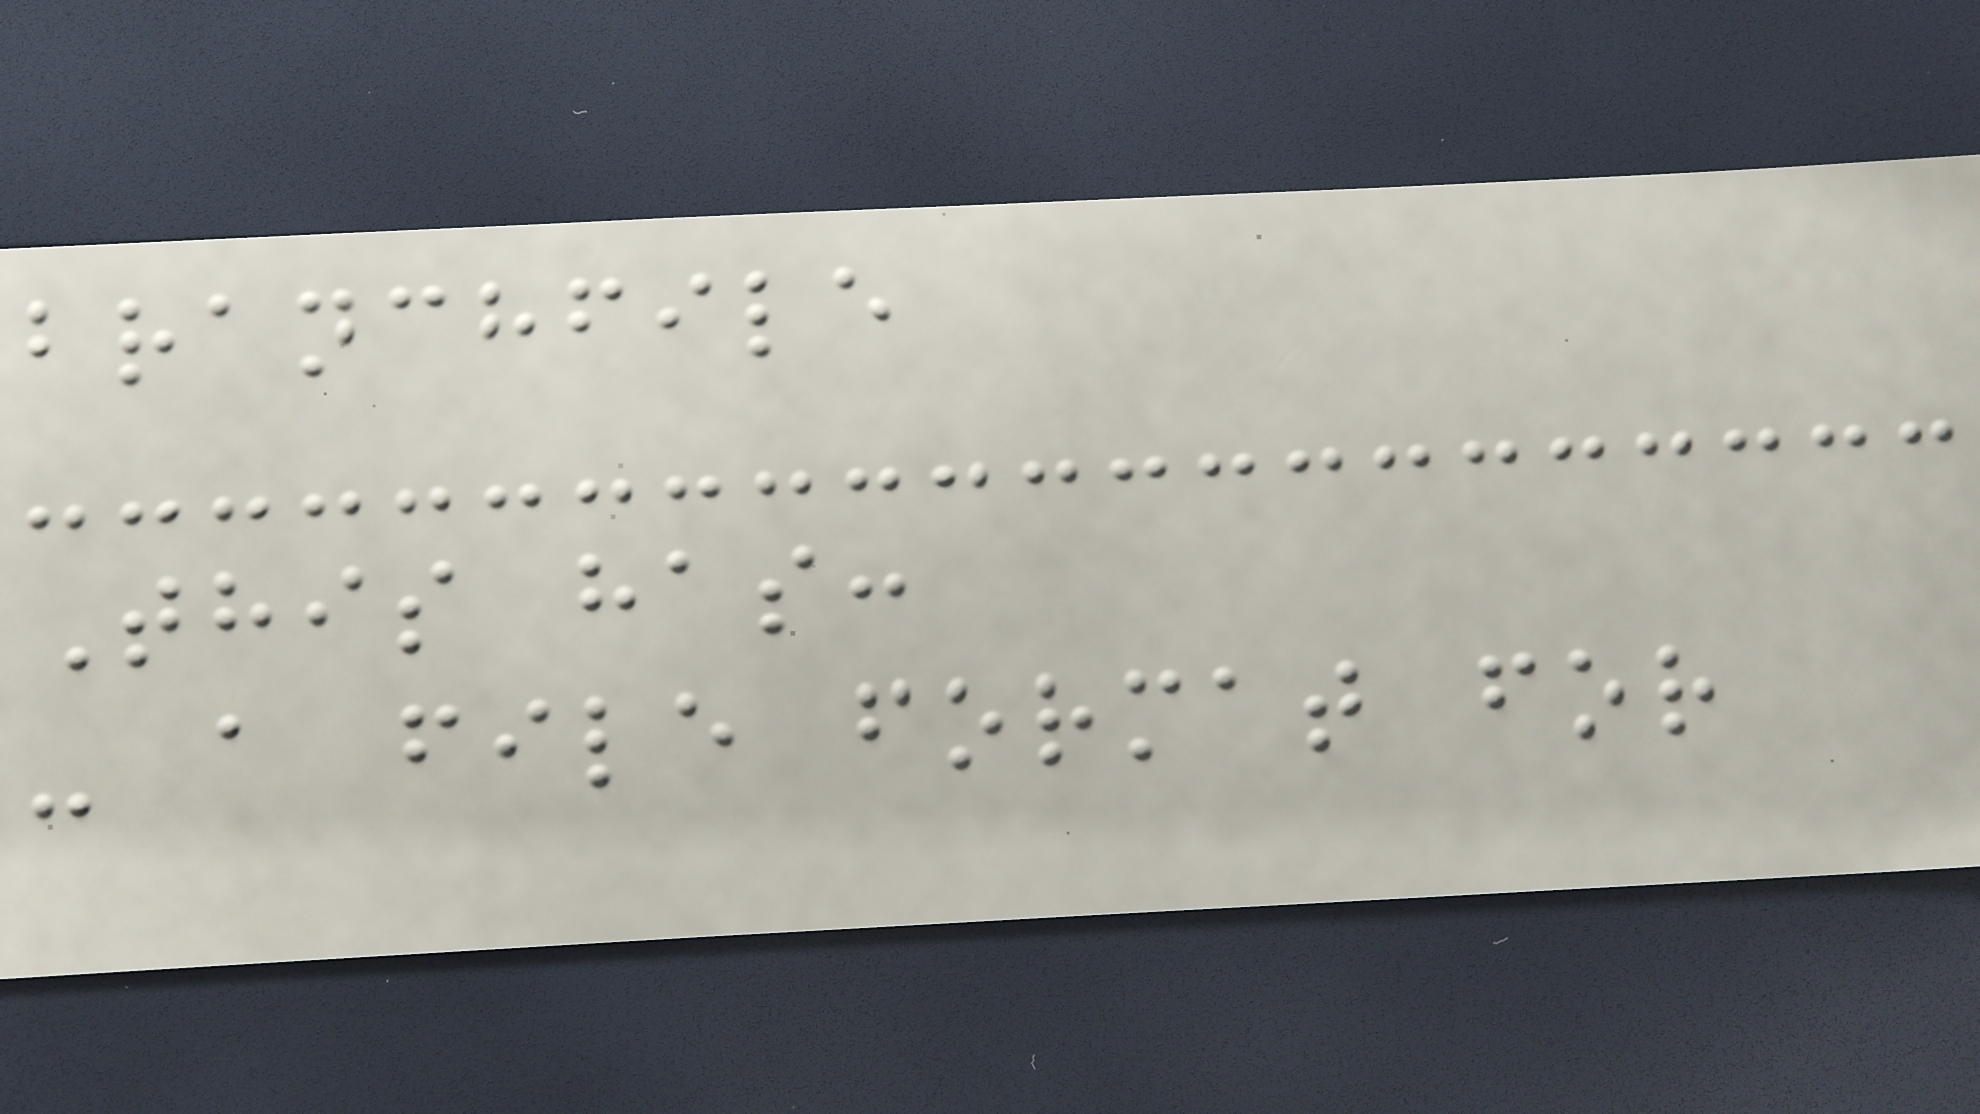branchfile
This has:
- a file format for
